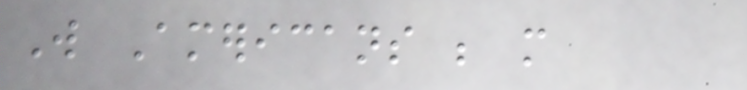Will Americans be more
